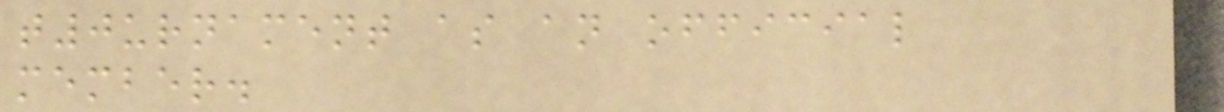t0urnament as an official
member.
